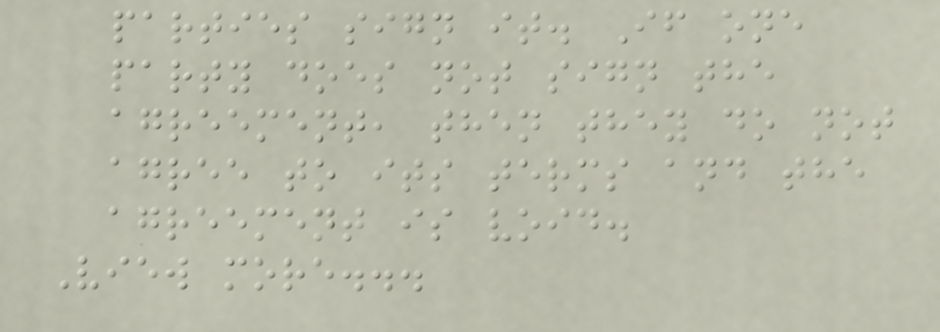parties sign it. If one
party does not sign the
agreement, then they do not
agree to its terms and the
agreement is void.
View more...
